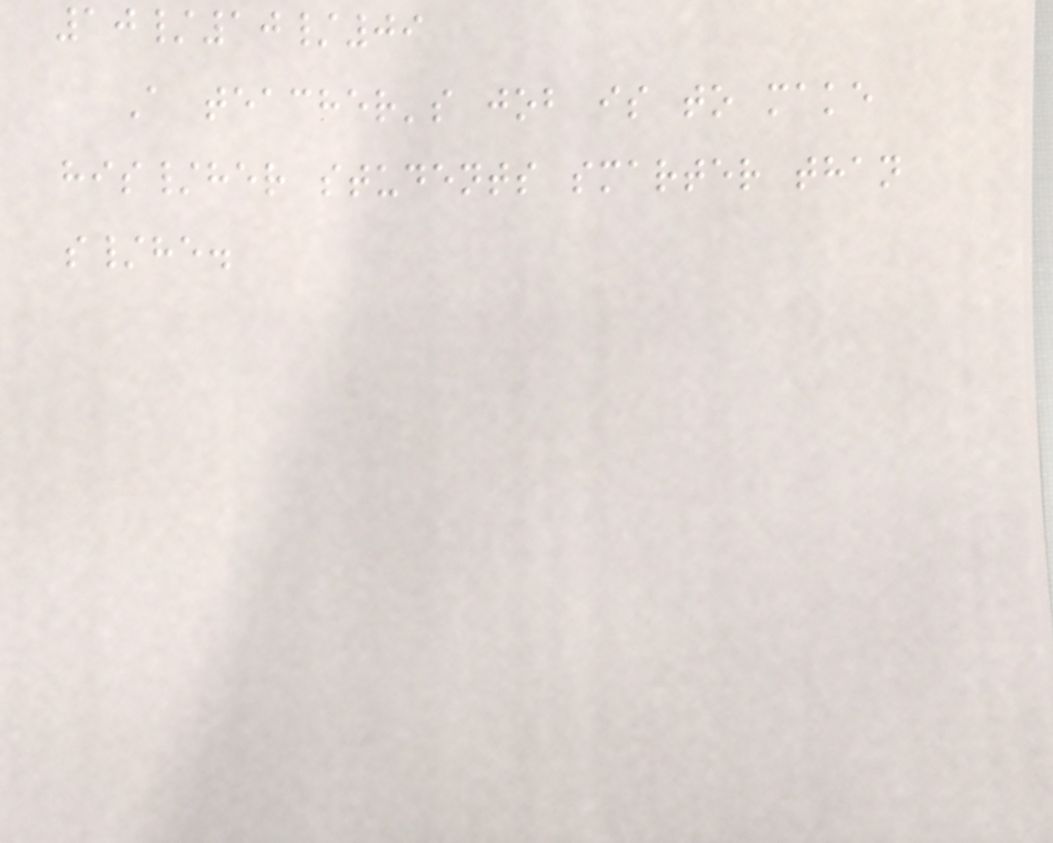10/10/09
A teacher's job is to make
his/her students smarter than
s/he.
